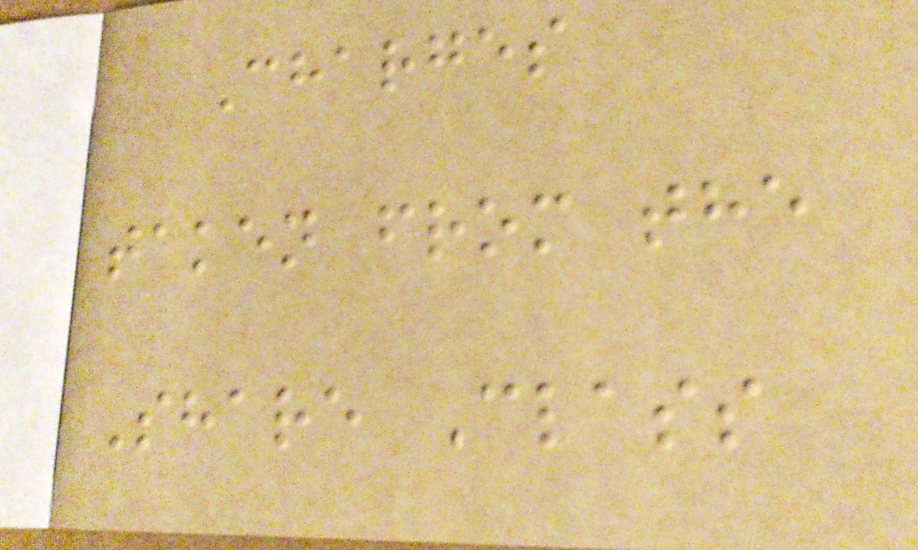Charges
taken from the
Share Class
